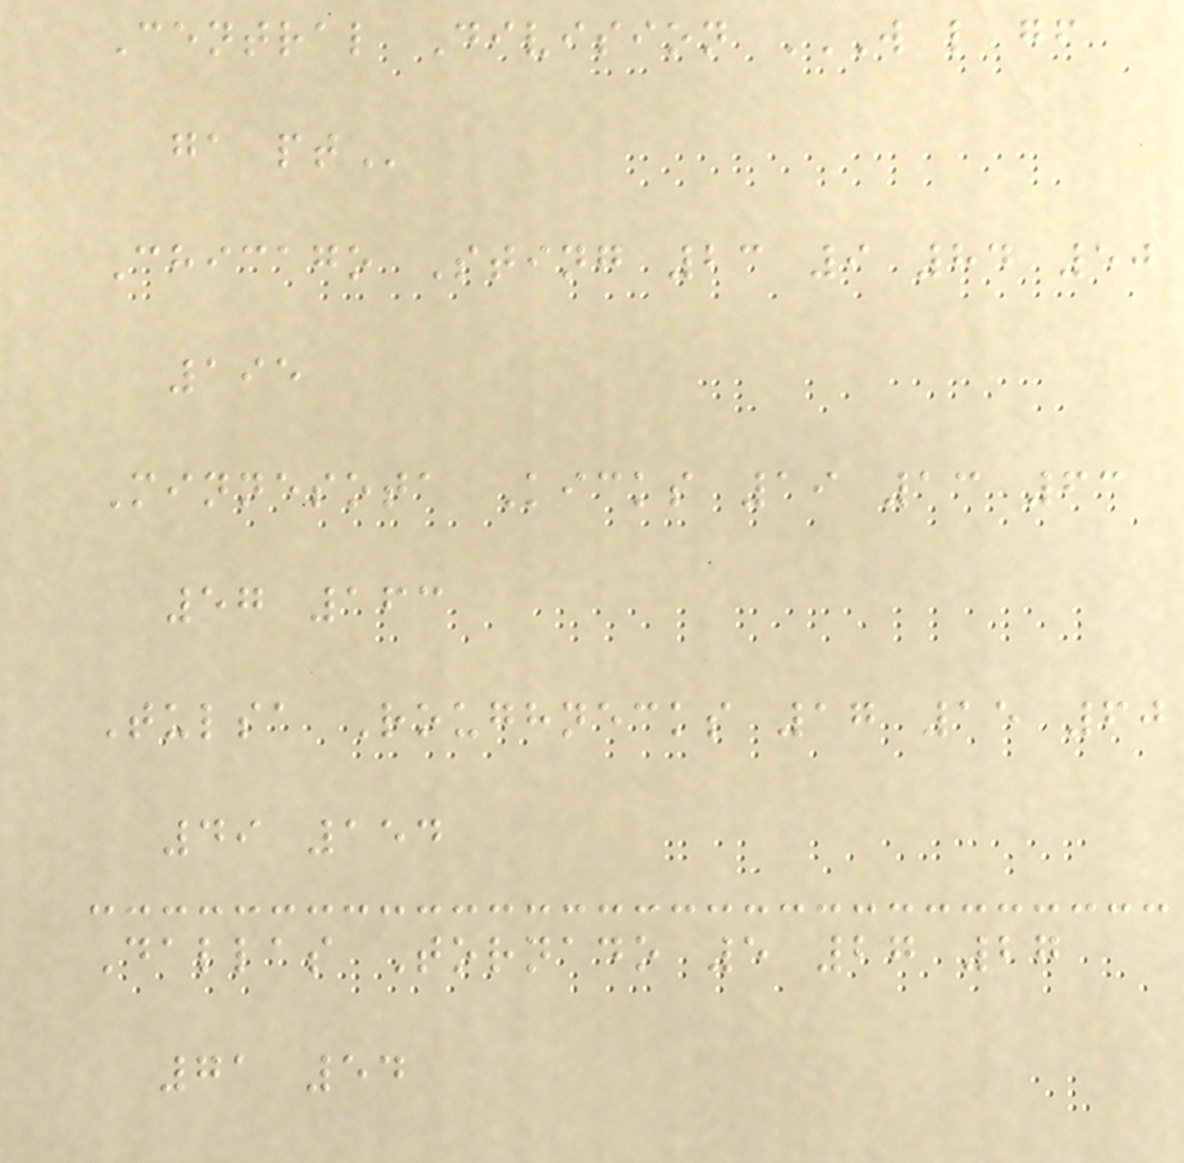Central Division W L GF
GA PT
Chicago Sting 23 9 84 50
195
Minnesota Kicks 19 13 63
57 163
Tulsa Roughnecks 17 15 60
49 154
Dallas Tornado 5 27 27
71 54
